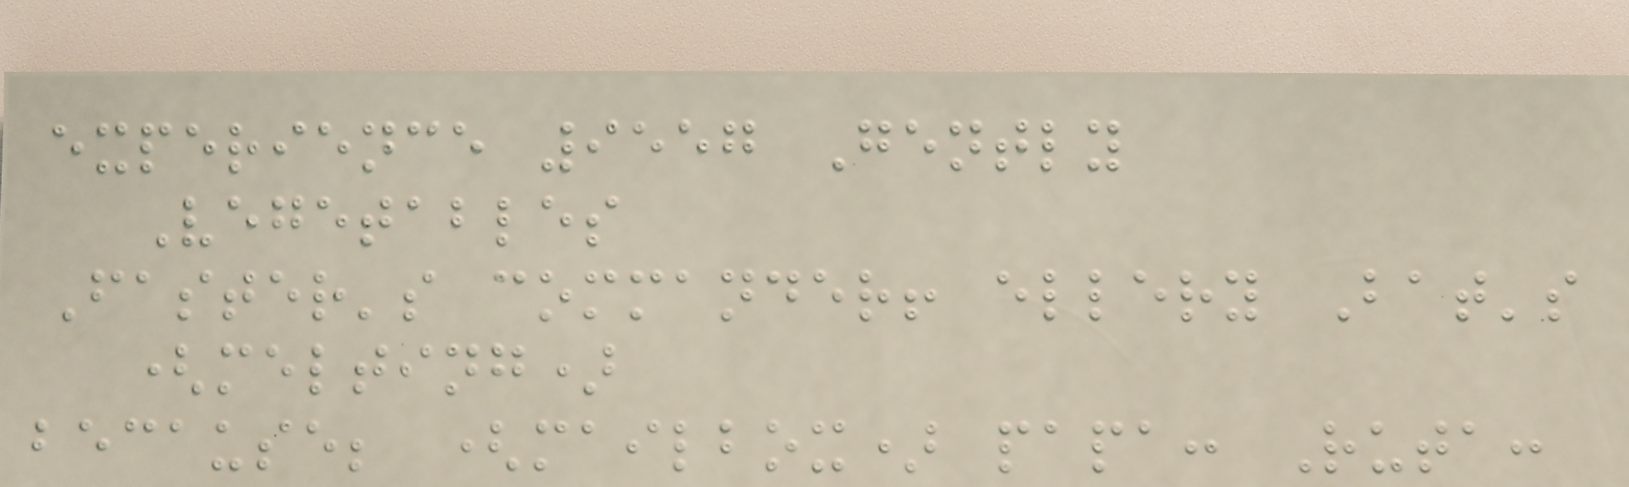experience 9557 Gently
Vegetables
Faster's commander! ellery Bat's
(melting)
because; (mailbox) papa: Ruta:
